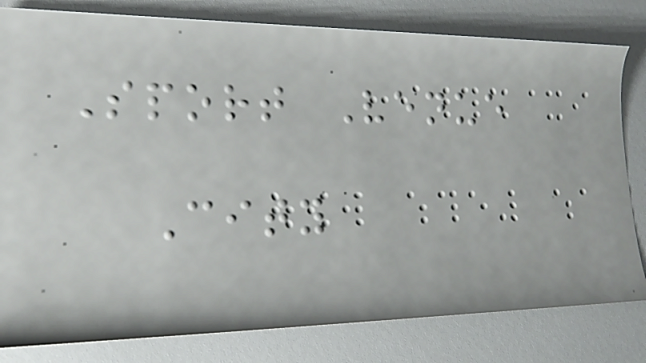Sport Venue
City
